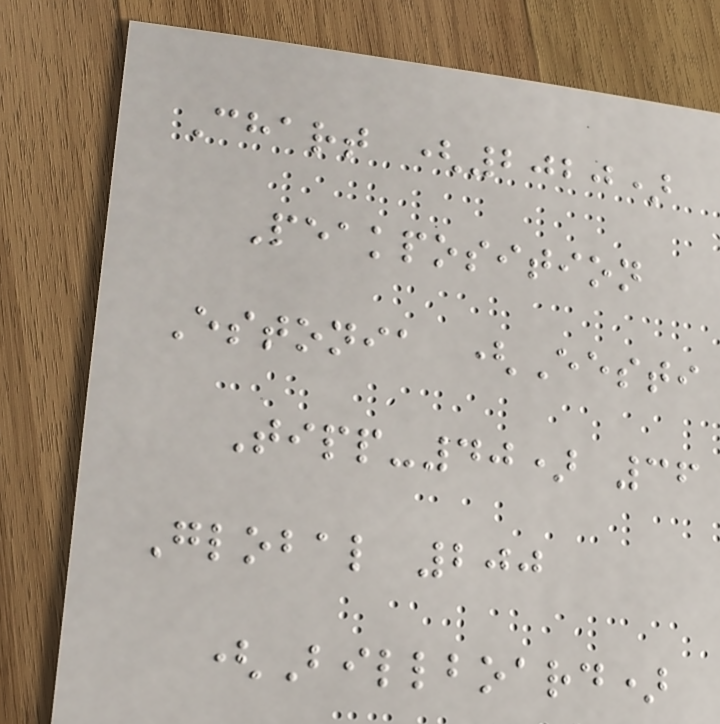Chart (2020)
Peakposition
Estonia (Eesti
Tipp-40) 36
Global 200
(Billboard)
